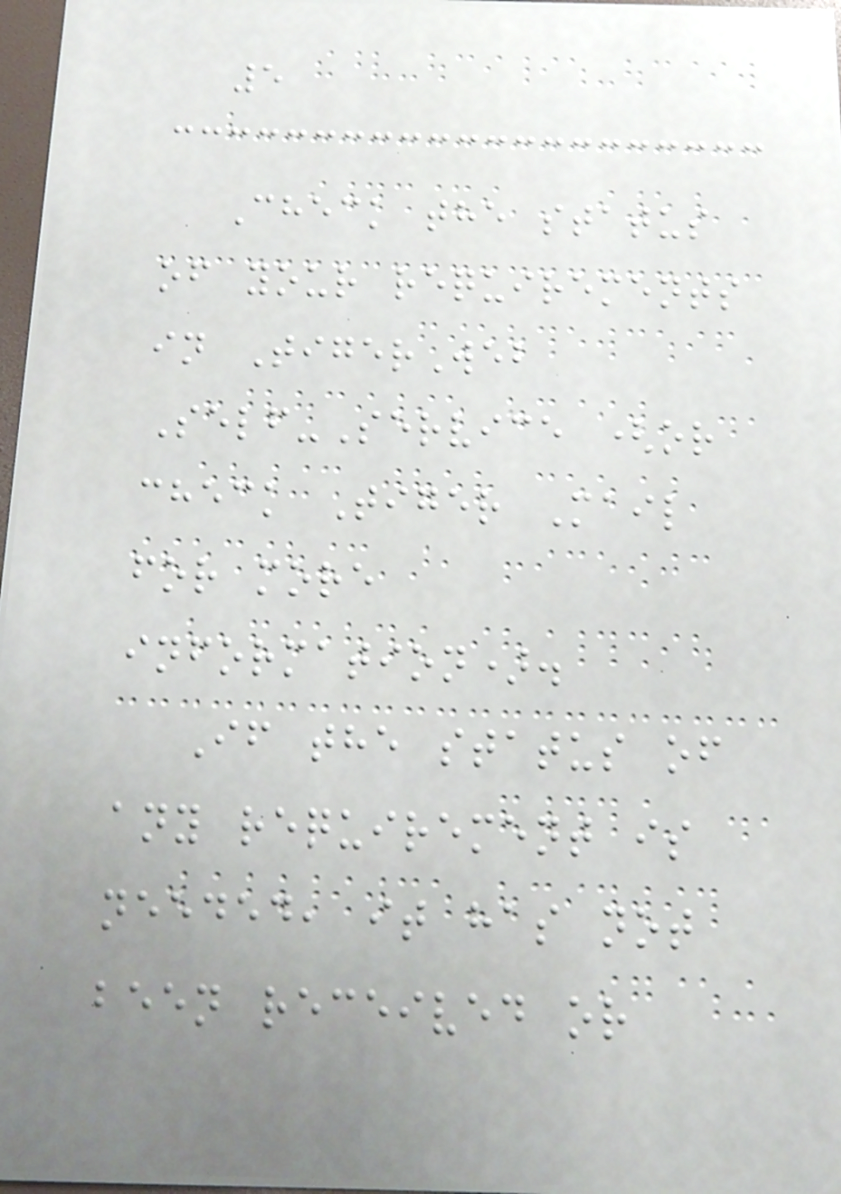5
Check the status
of your requirements
in TigerWeb
Self-Service (or
check Tiger Mail
for more
information).
If the status of
any requirement is
needed, it has not
been received or
